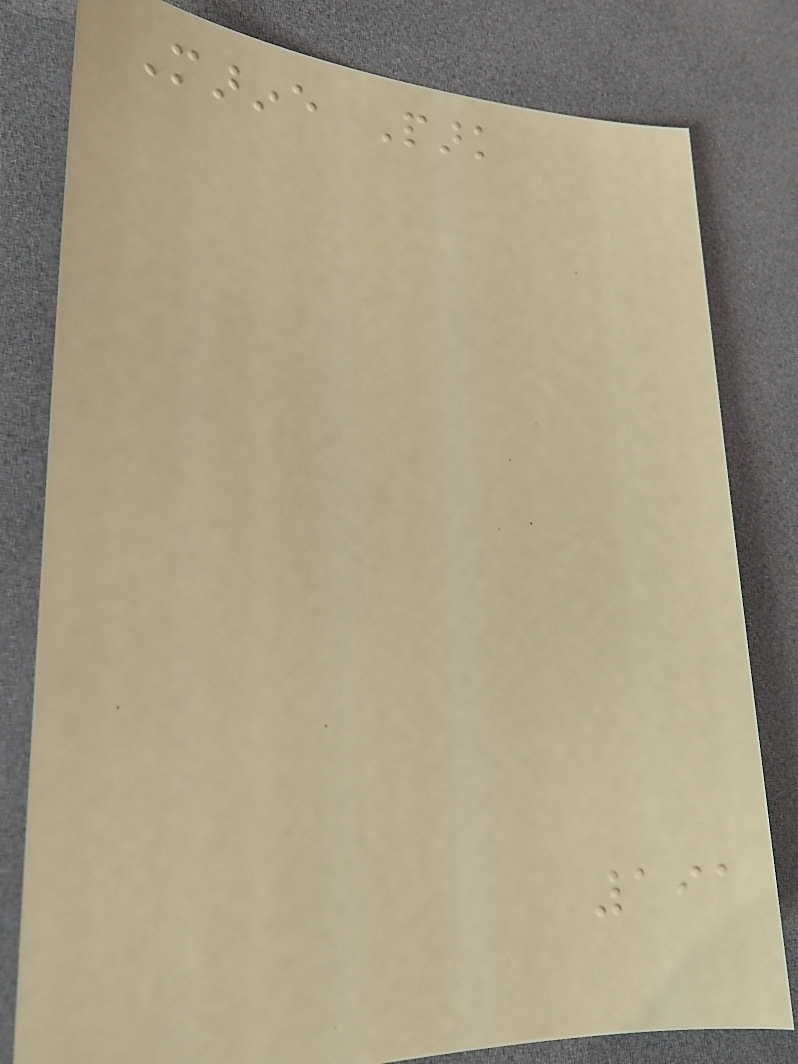Marine Park
191
